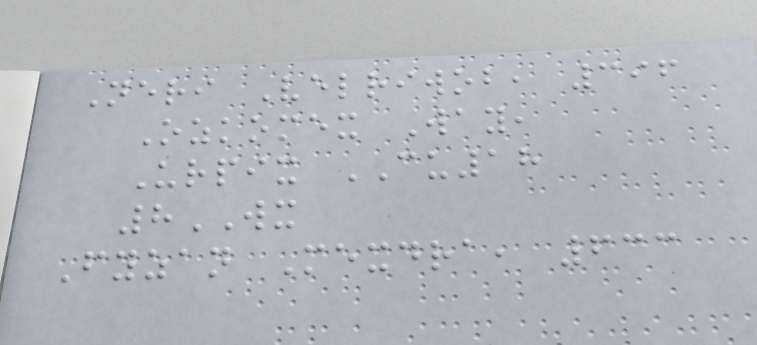Neri Velriwob, 396
Ozkomex Way,
Urpix CU18
8WX
Fyzan Mexdra, 633
